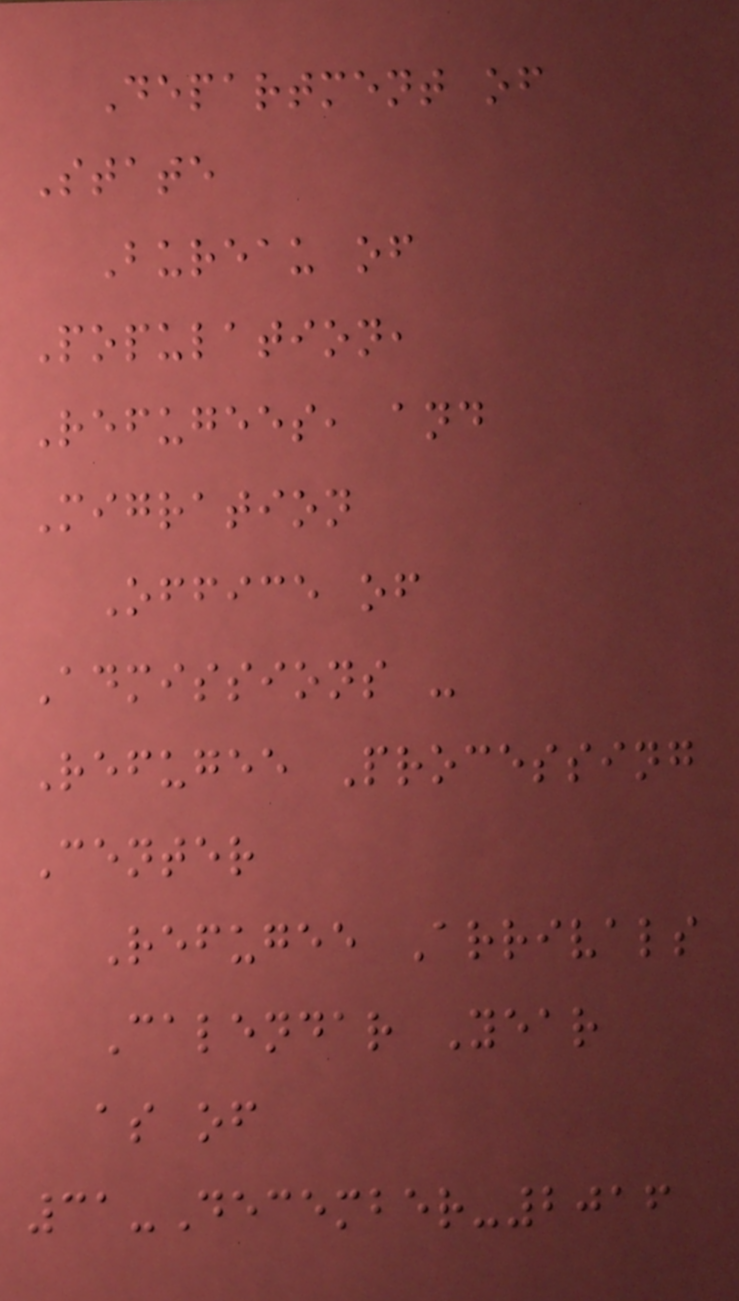Department of
State
Bureau of
Population,
Refugees, and
Migration
Office of
Admissions -
Refugee Processing
Center
Refugee Arrivals
Calendar Year
as of
31-December-2016
